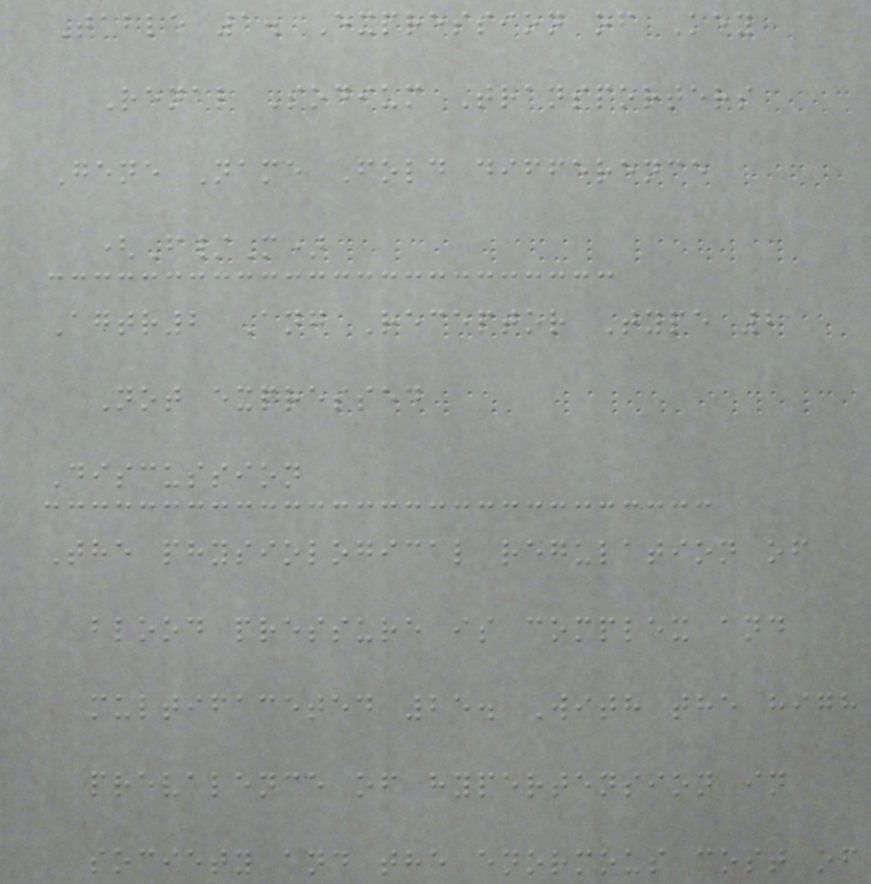Table 1. Expression of Key
Renal Sodium Transporters
Gene Name Fold difference
(F/M)
Agtr2 Ang Receptor Type 2
Not expressed
Discussion
The physiological regulation of
blood pressure is complex and
multifaceted 25. With the high
prevalence of hypertension in
society and the enormous cost of
